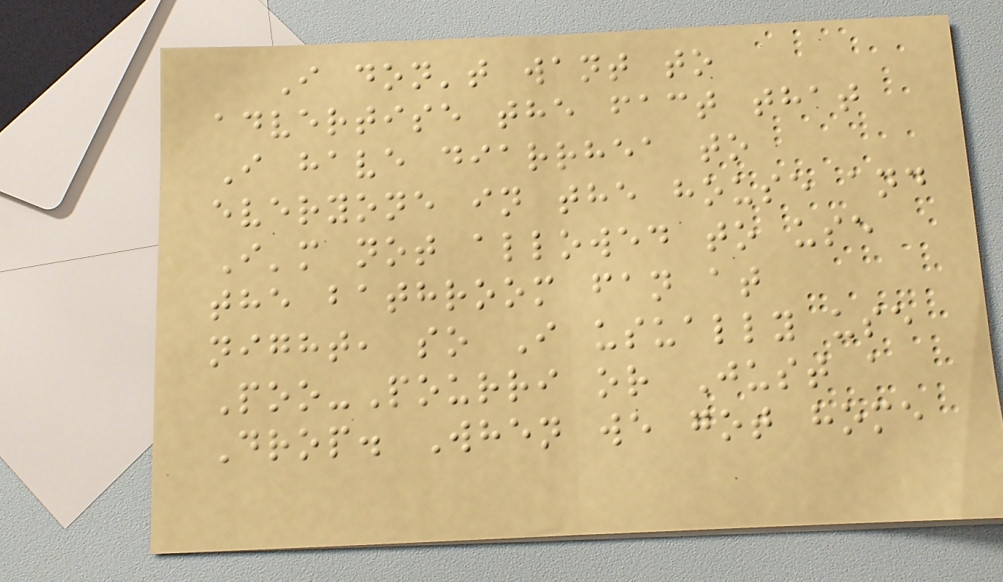I don't want to
advertise the fact that
I have diarrhea to
everyone in the house and
I'm not allowed to use
the bathroom fan at
night, so I usually use
Poo-Pourri or Just a
Drop. When we got home
